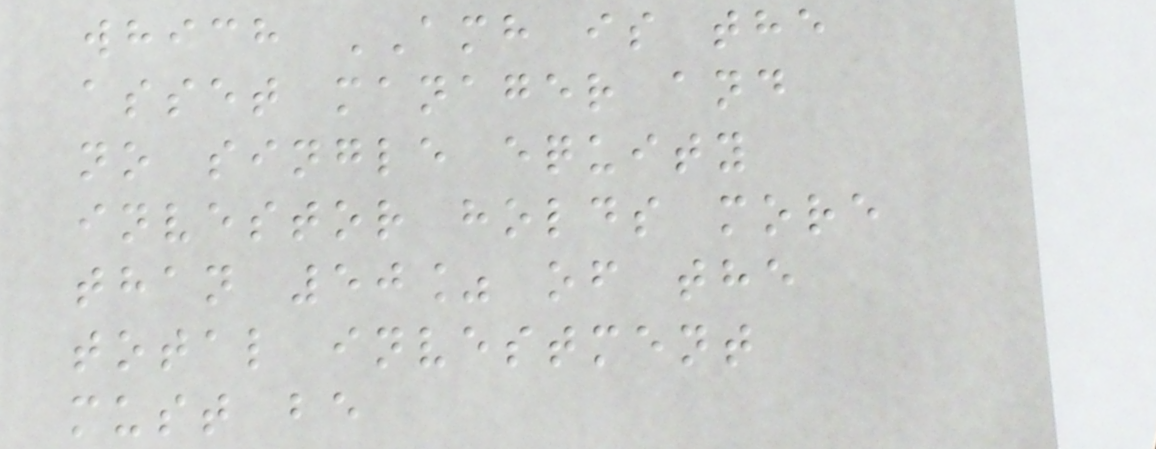which AMH is the
asset manager and
no single equity
investor holds more
than 50% of the
total investment
must be
